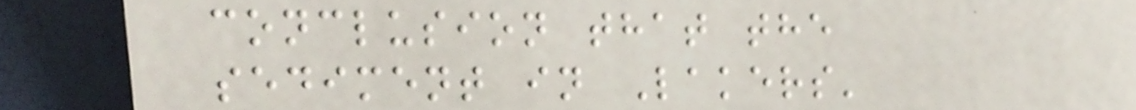conclusion that the
sediment in Lakers'
